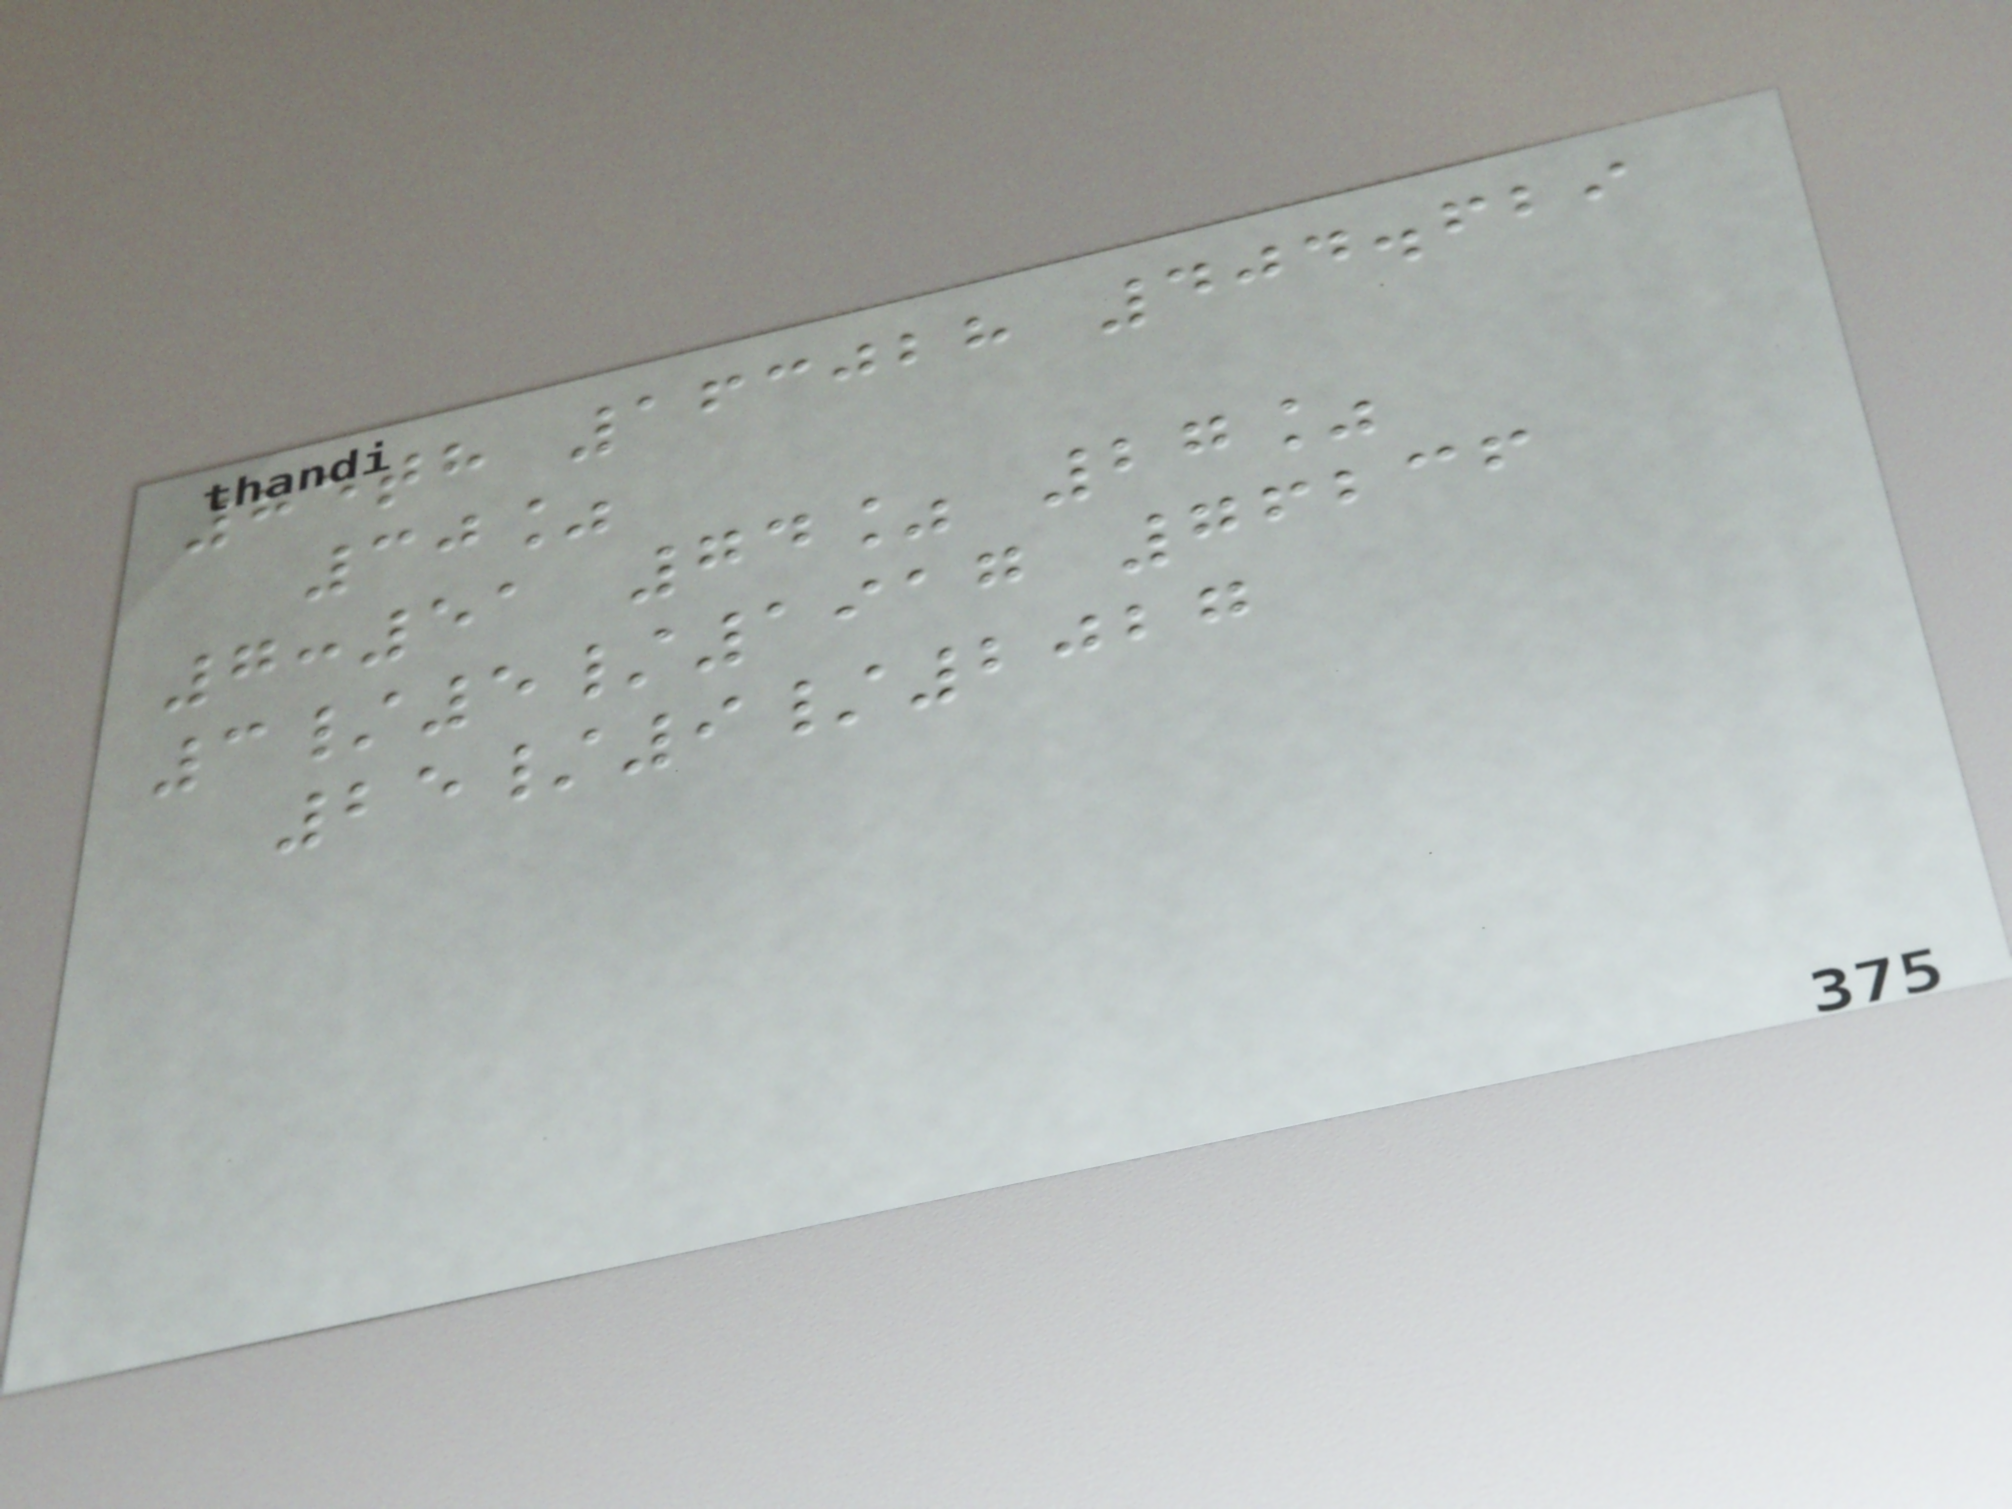85th 163028 404.629
30%
7:51 74% 27%
3/5/1917 76236
25/9/2027
